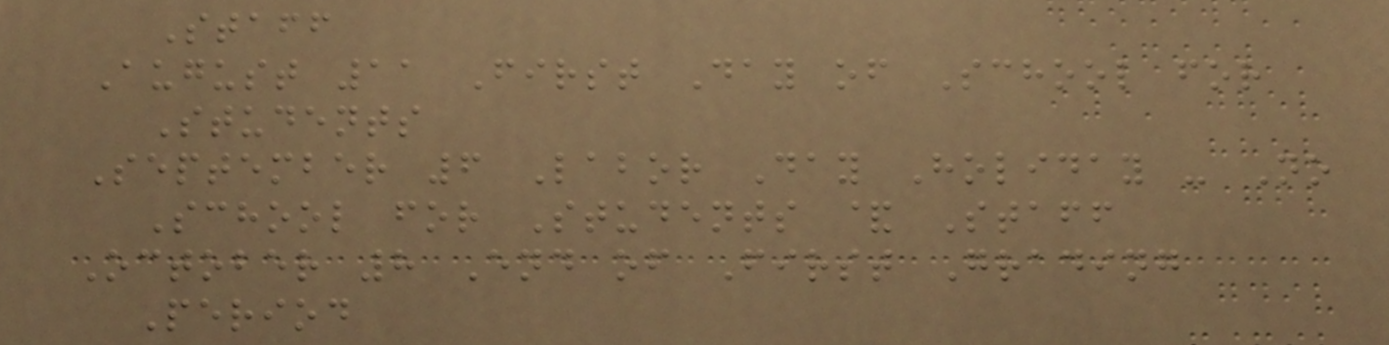Staff
August 11 First Day of School for
Students
September 6 Labor Day Holiday - No
School for Students & Staff
October 8 End of First Grading
Period
